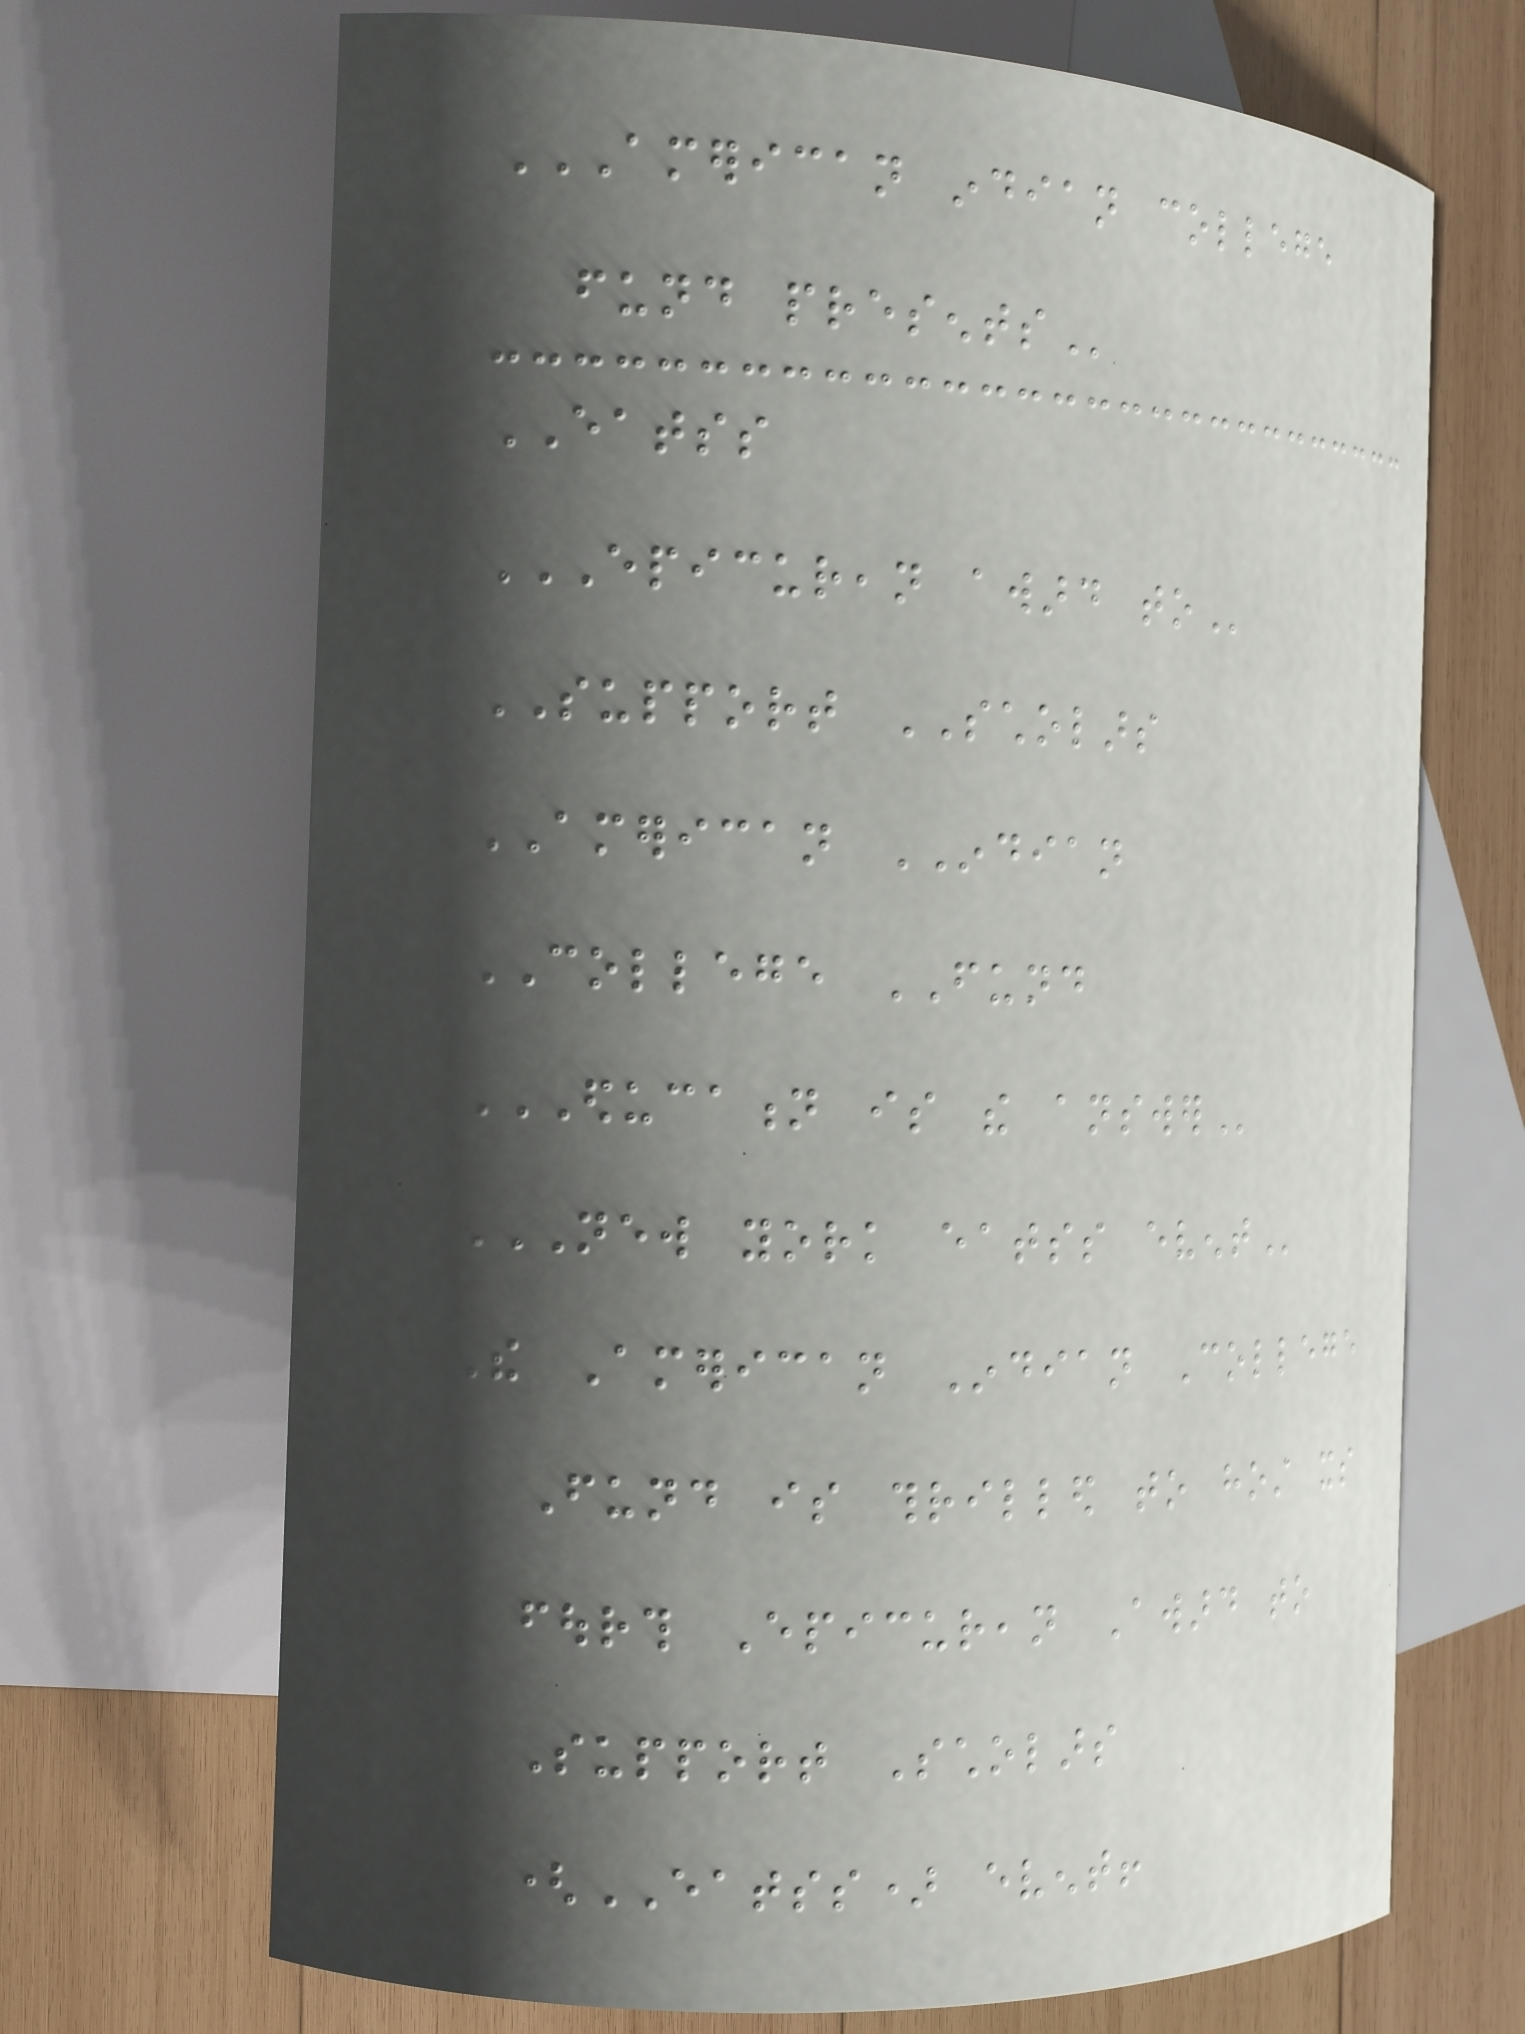AMERICAN INDIAN COLLEGE
FUND PRESENTS
EATSS
EPICUREAN AWARD TO
SUPPORT SCHOLARS
AMERICAN INDIAN
COLLEGE FUND
EDUCATION IS THE ANSWER
NEW YORK EATSS EVENT
The American Indian College
Fund is thrilled to host its
fourth Epicurean Award to
Support Scholars
(EATSS) event!
